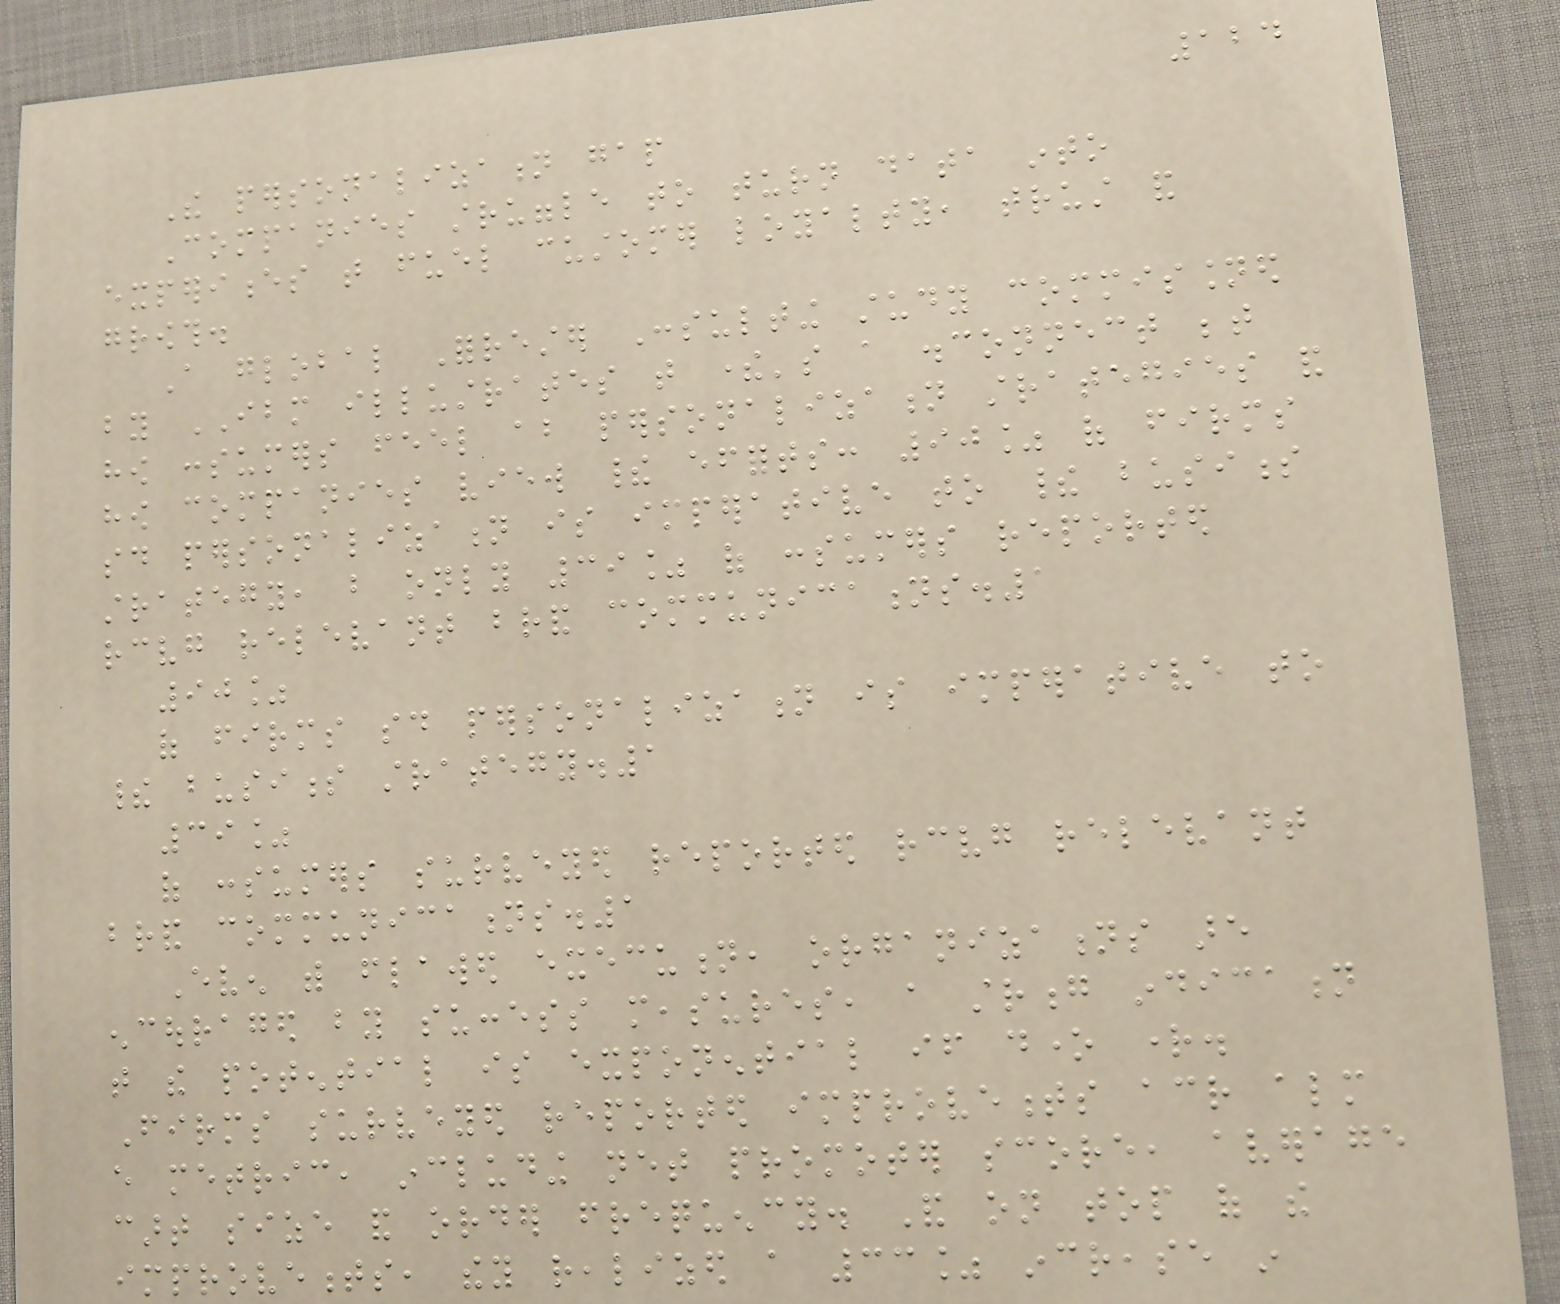124
The personalization gap
Companies struggle to turn data into
experiences that fuel customer loyalty, trust and
growth.
A global Forrester Consulting study commissioned
by IBM illustrates that there's a disconnect between
how consumers feel about personalization strategies and
how companies view their efforts: 90% of firms
said personalization is imperative to their business
strategy, but only 39% of consumers reported
receiving relevant brand communications.1
90%
of firms said personalization is imperative to
their business strategy.1
39%
of consumers surveyed reported receiving relevant
brand communications.1
Even with flawed execution, organizations are
encouraged by success measures, a strong indication
that the potential is exponential if done right.
Firms surveyed reported improvements across almost
every metric, including net promoter score, average
cart size and order frequency. And on top of the
improvements, they realized a 33% increase in
